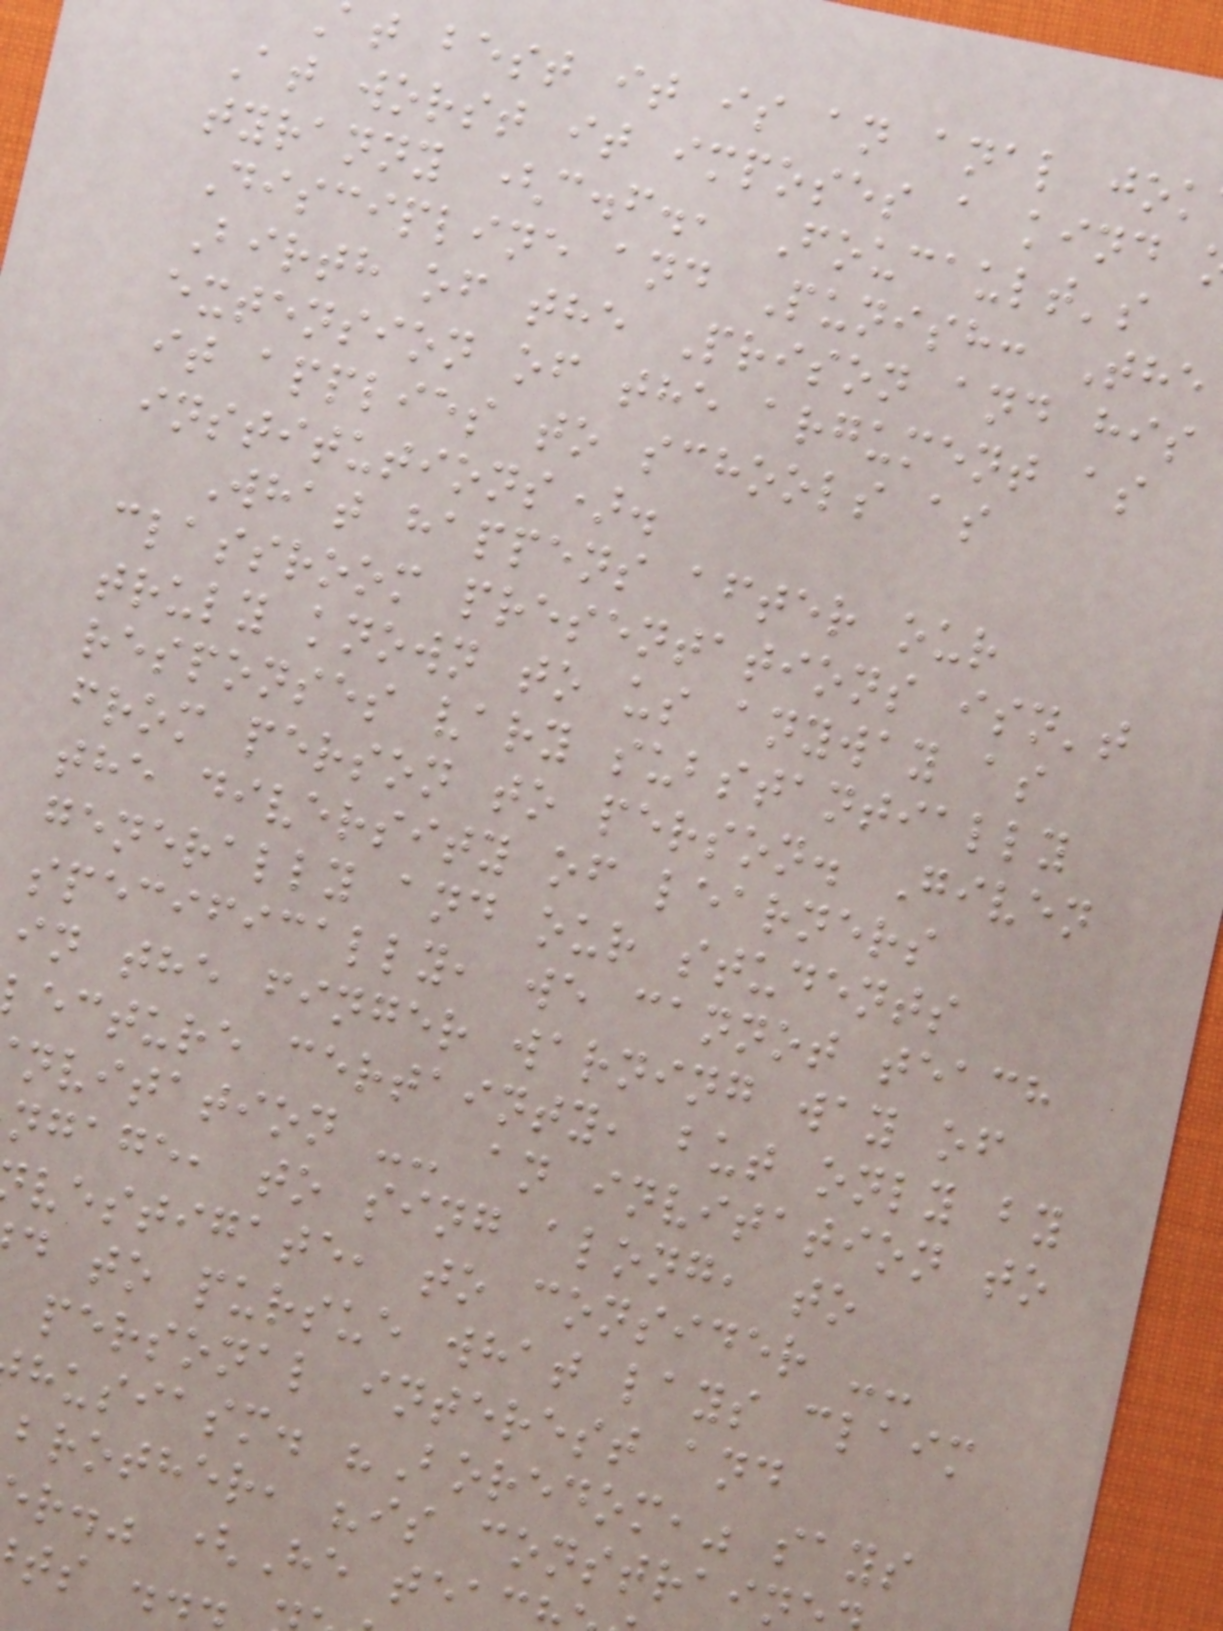at best it is an anal jok
At worst it imposes a kind
tyranny (c.f., Foucault's
Discipline and Punish: The
Birth of the Prison and his
extension of the argument as
it applies to schools as
institutions).
What happens after our
classroom presentations isn't
truly known to us anyway as
responses vary substantially
from person to person. Given
the diversity of learners
generally and our students
specifically, we cannot teach
in the finger warning way of
ecture certainty, but only by
nvitation -- an invitation to
ngage, to sing along, to
vestigate, to consider --
d to pursue what lays claim
personal interest and
husiasm. "Boredom," says
brother, "is constrain
r." (He tea
